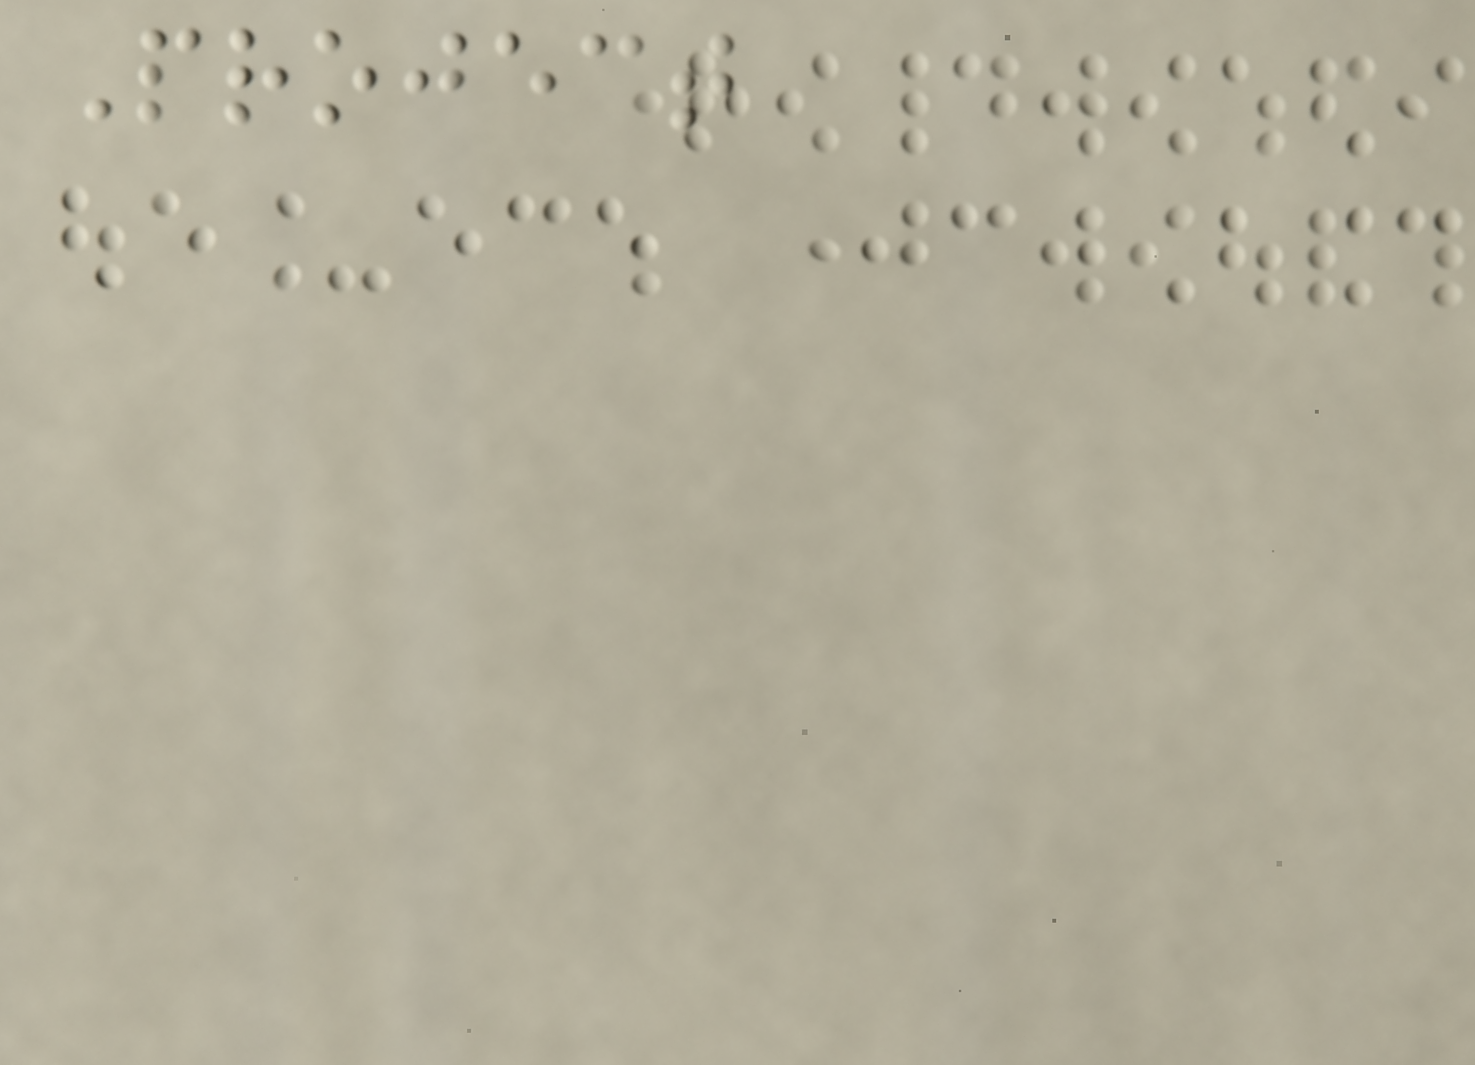Project
